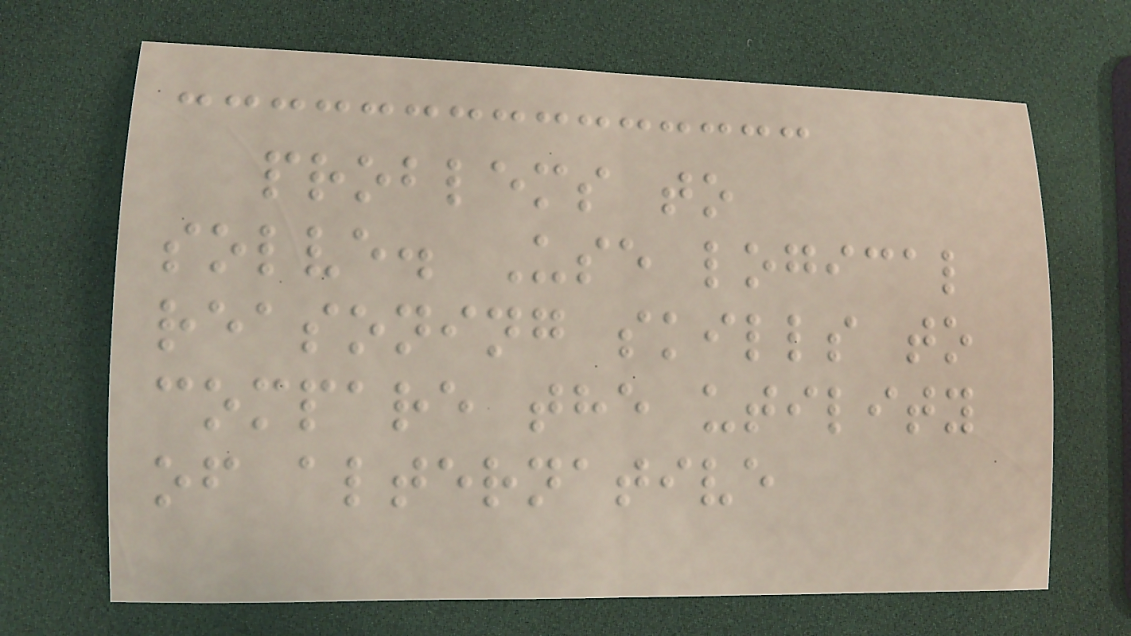problems to
solve. Use logical
reasoning skills to
compare the utility
of alternative
